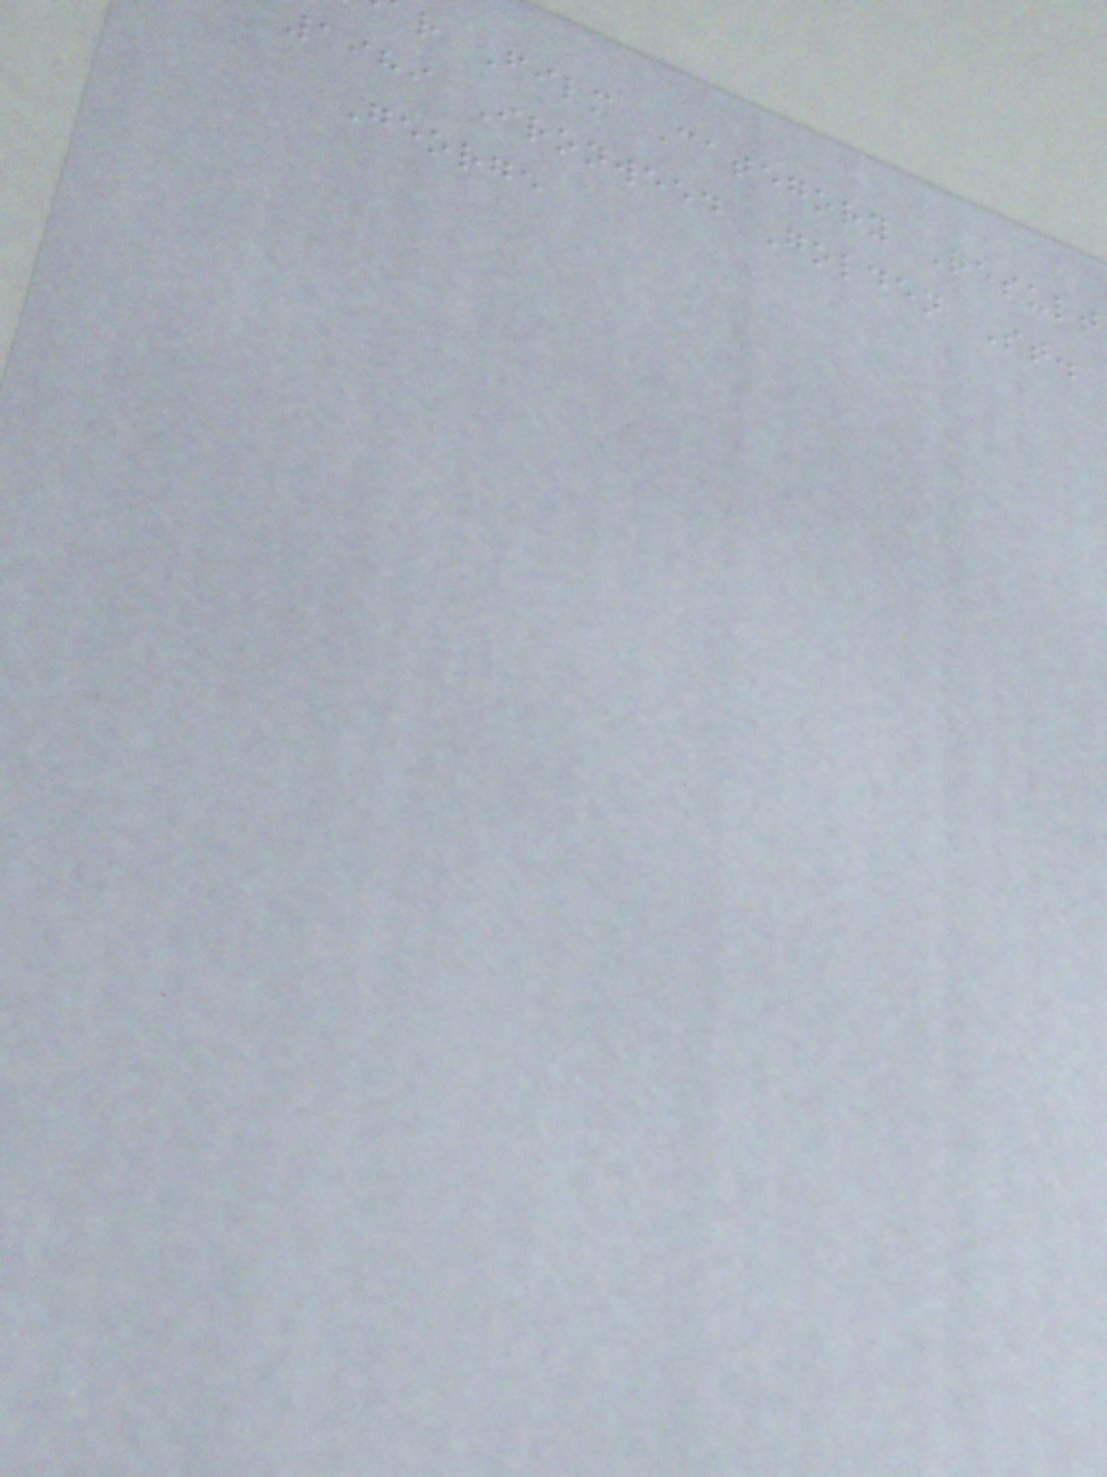r Film Category Result
1989 Ironweed Golden St.
George
